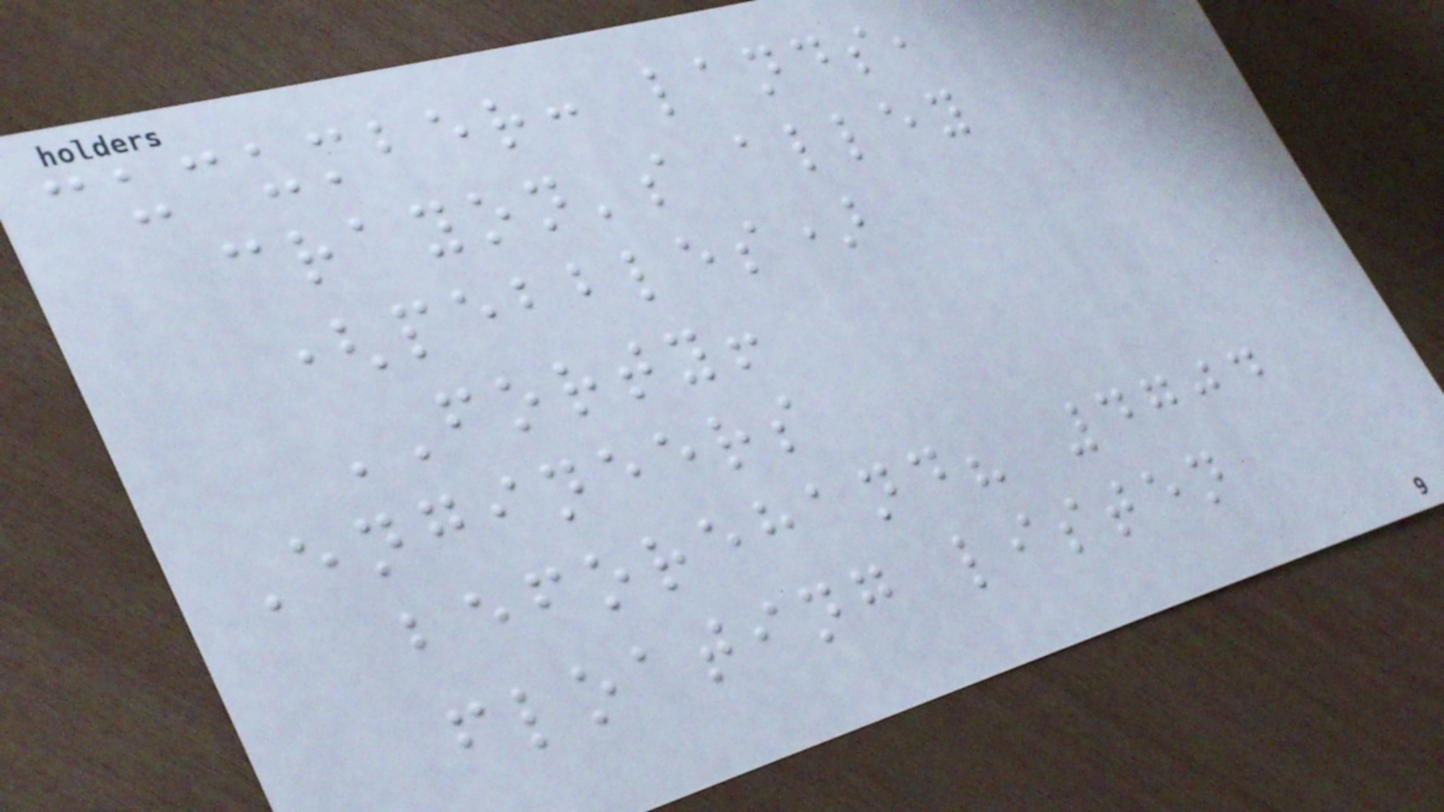cucumber: lands,
crayon's alley
(pebbles)
FORTY!
Engineers
beforehand? 4704
floating listen
